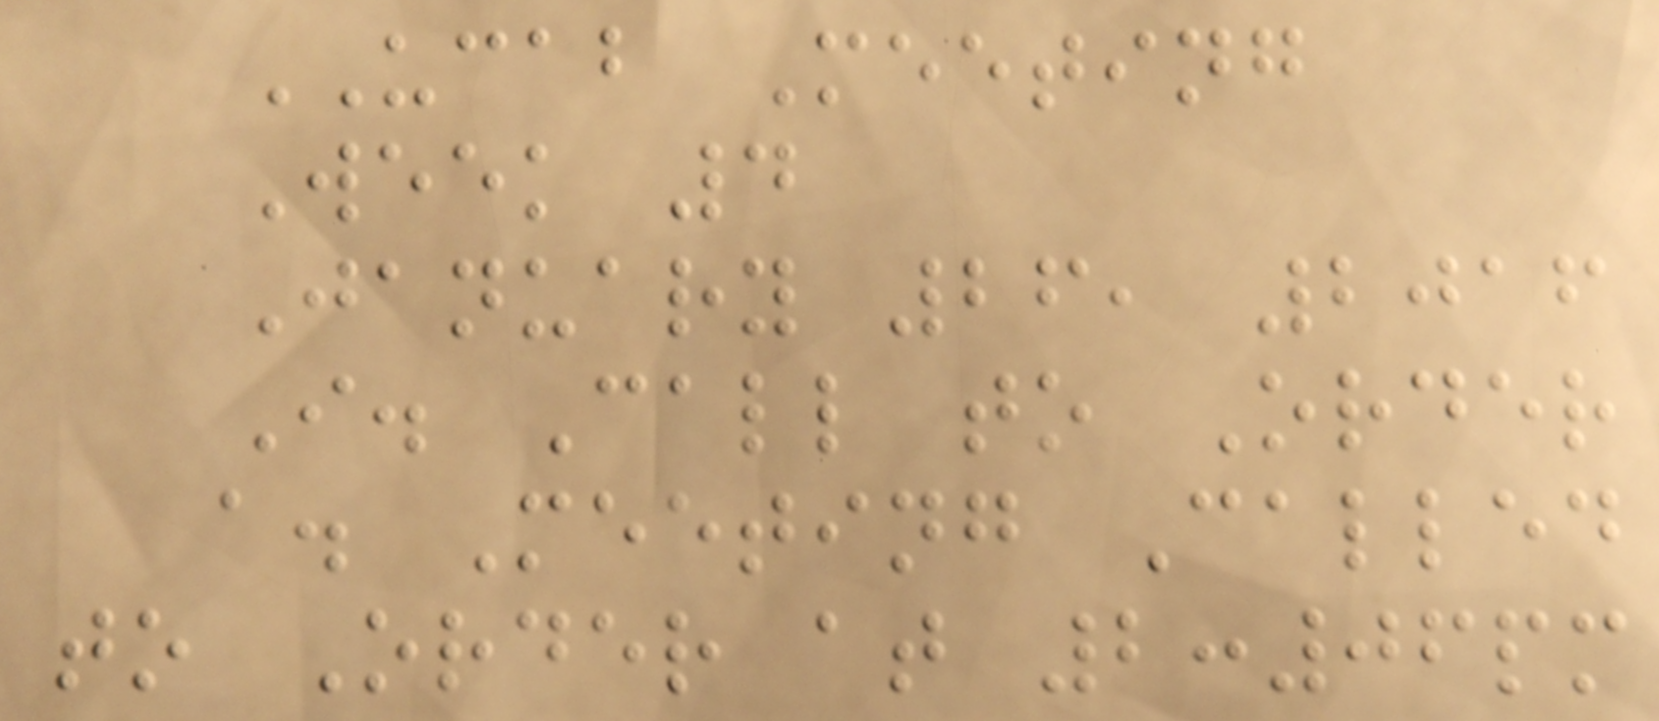UCAB Meeting
Week 4
January 26, 2016
I. Call to Order
a. Meeting Called
to Order at 2:06pm
